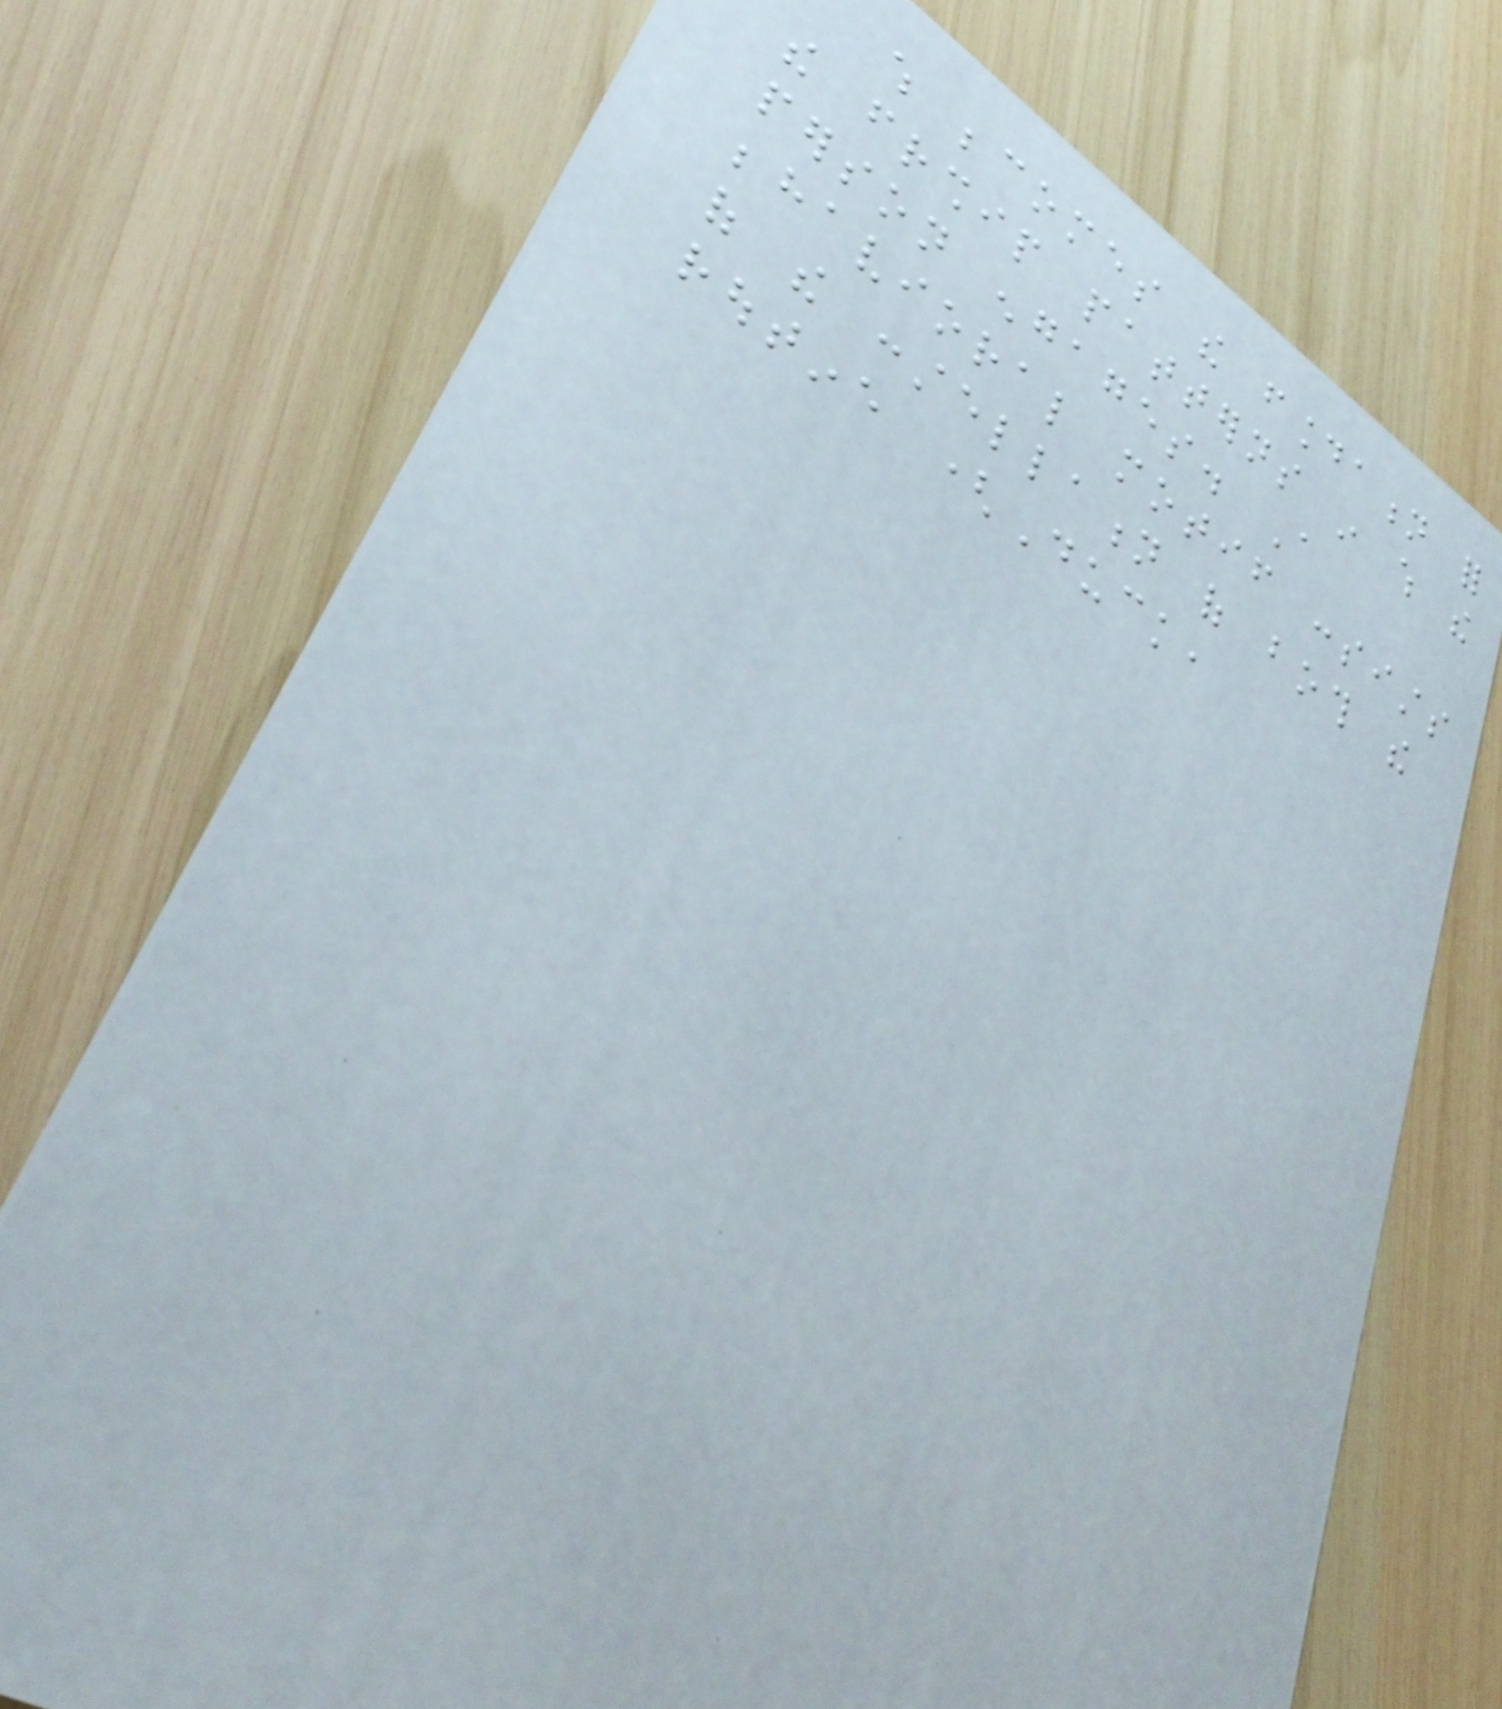which becomes the foundation for
the friendship patterns in which the
person engages. A
behavioral motif consists
of the constellation of both the
routine (Duck,
